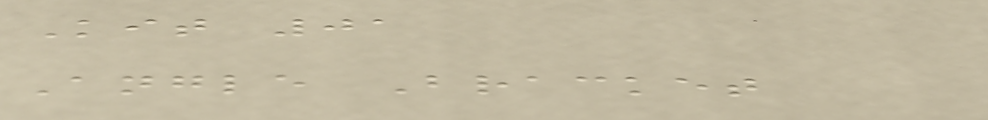Kit 01
Angle Bracket
